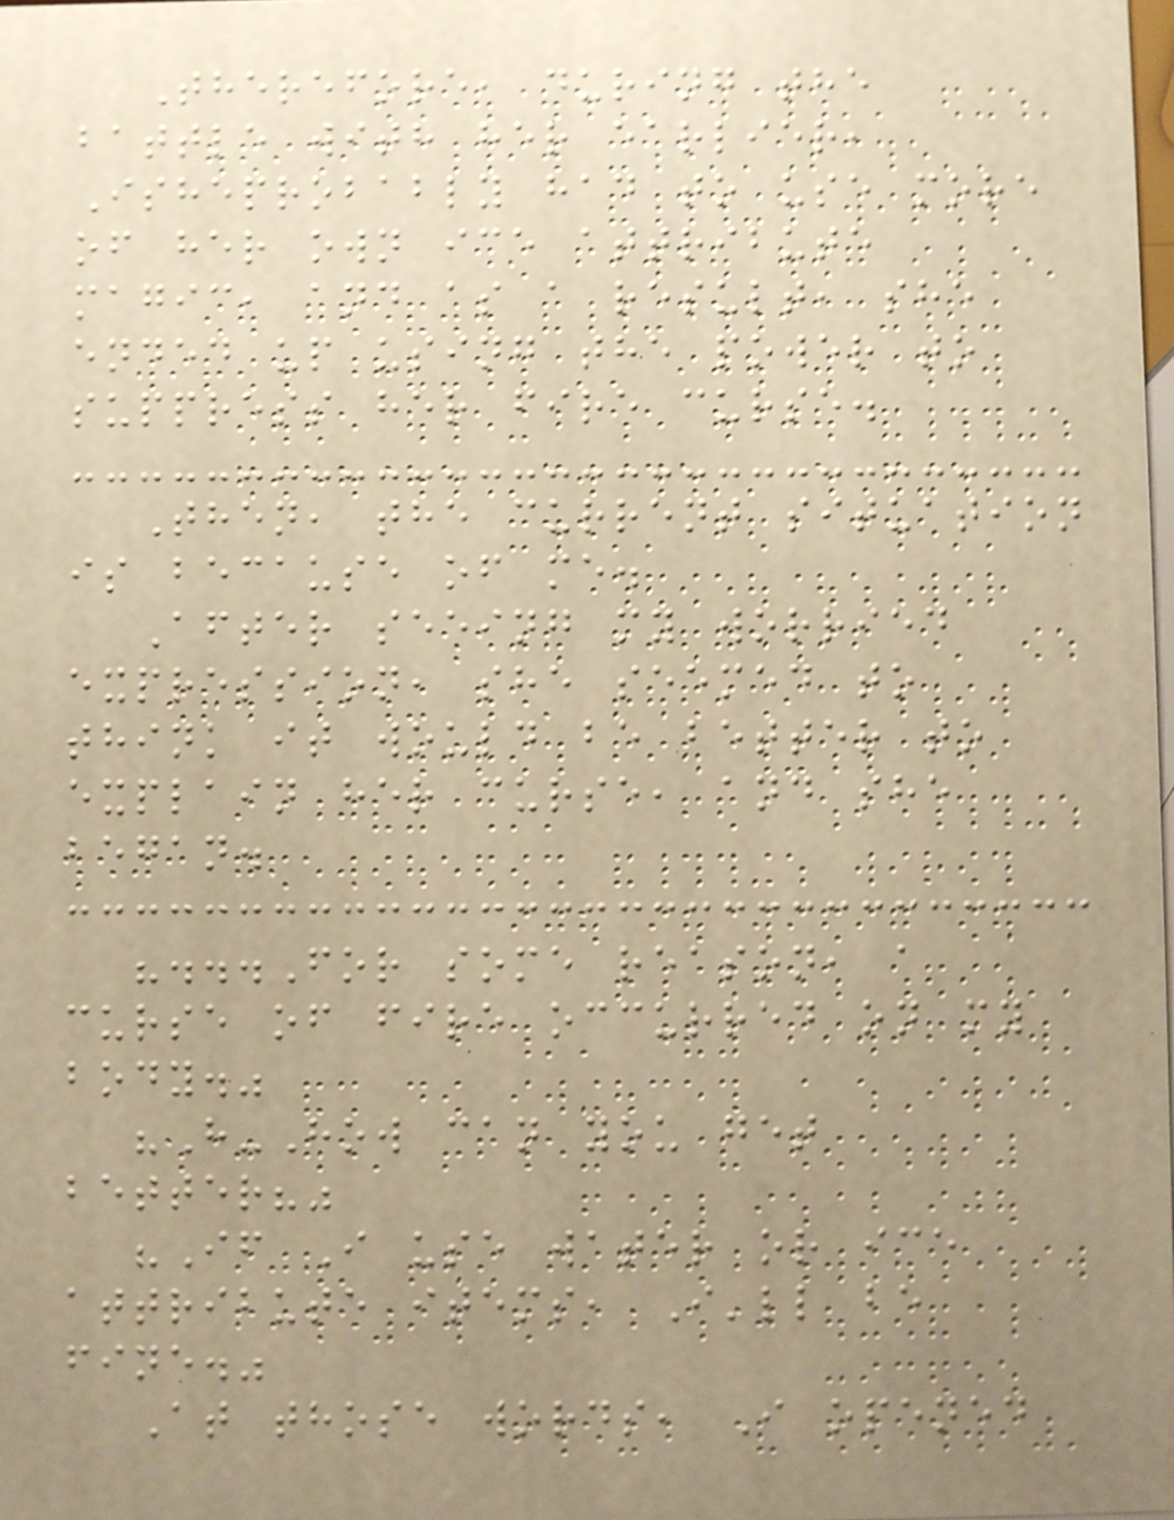Therefore, during the
battle with her earlier,
Isheprobably had to use more
of her own ice attribute
magic, and as a result, she
ended up using the power to
suppress her fire curse.
Then, the current situation
is because of me.
After seeing my worried
expression, she seemed to
think it would be better to
explain her curse, and she
began.
"...For some reason, a
curse of fire occurred on my
body."
"H-How can you get
better?"
"If I use water or ice
attribute items, I'll be
fine."
At those words, I opened
